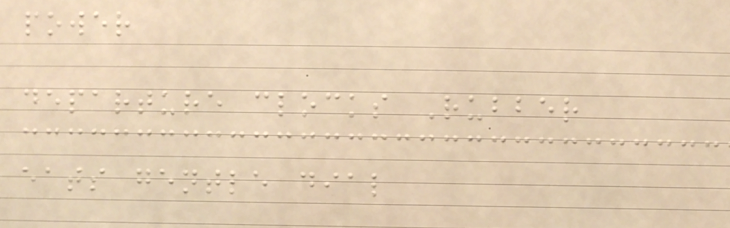power
departure clocks Rubber
eats gentle dial
